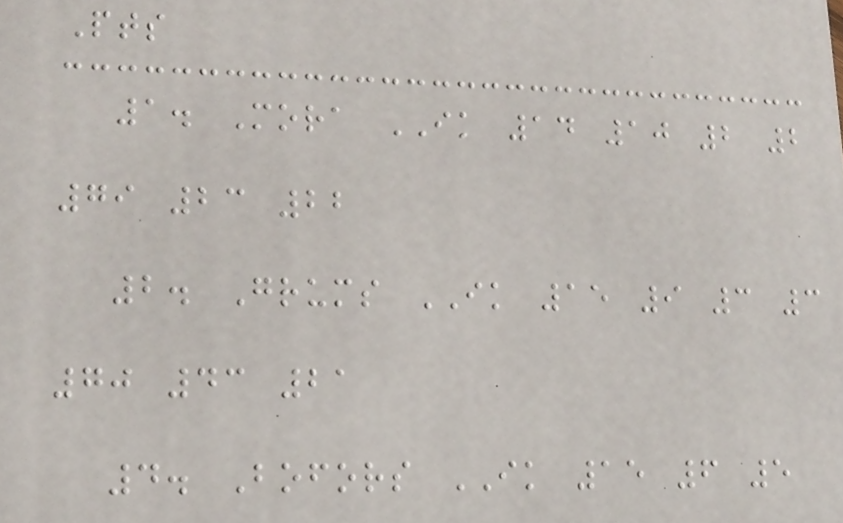Pts
1. Mora IK 14 10 2 2
79 23 22
2. Grums IK 15 9 3 3
70 43 21
4. Bofors IK 15 6 5
